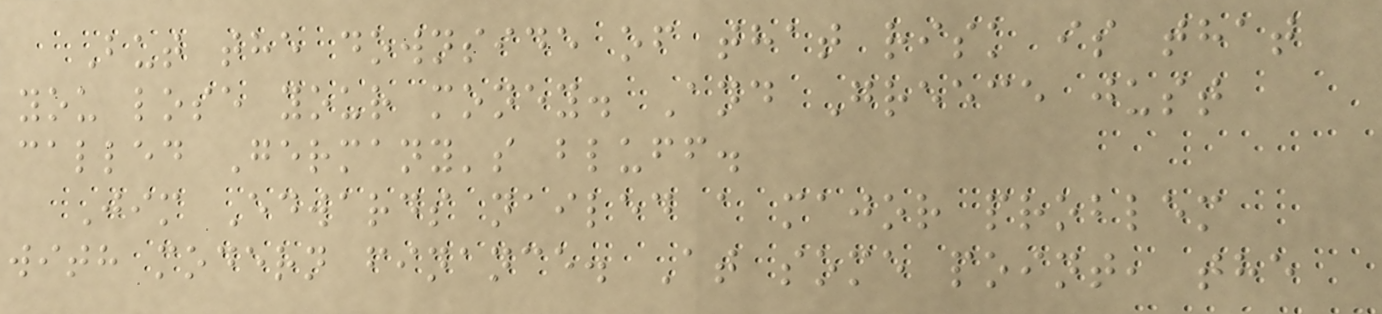But the downside of that risk is that
you lose your money. And Greece just
called Germany's bluff.
Jim Edwards nailed a major problem
with modern finance. At some point, the
